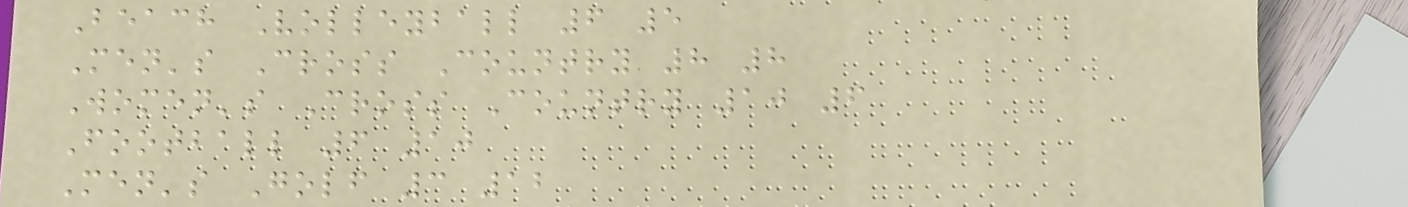Beach Volleyball 6 5
Men's Cross Country 8 8
Women's Cross Country 10 6
Football 6 10
Men's Golf 3 12
